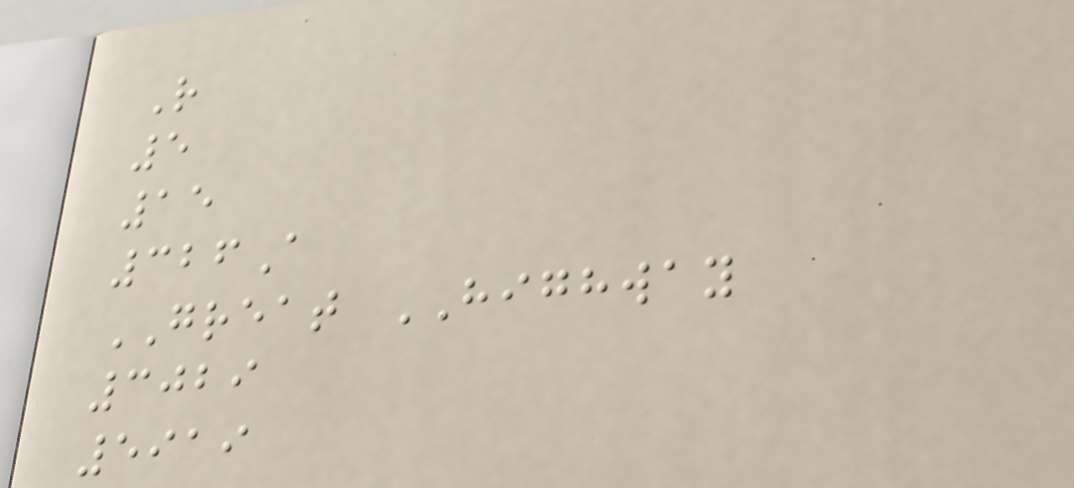R
5
15
326A
GREAT HIGHWAY
3029
5919
